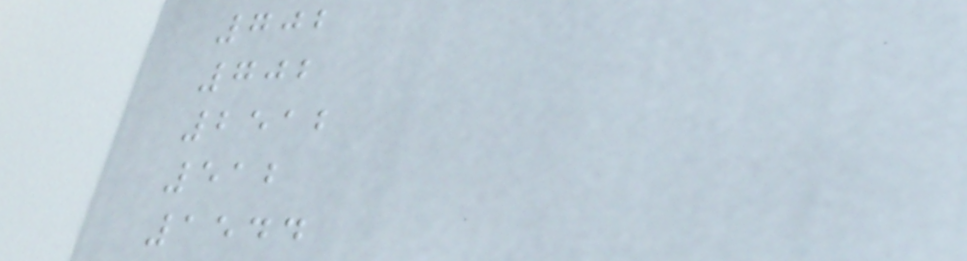702
702
2512
512
1544
